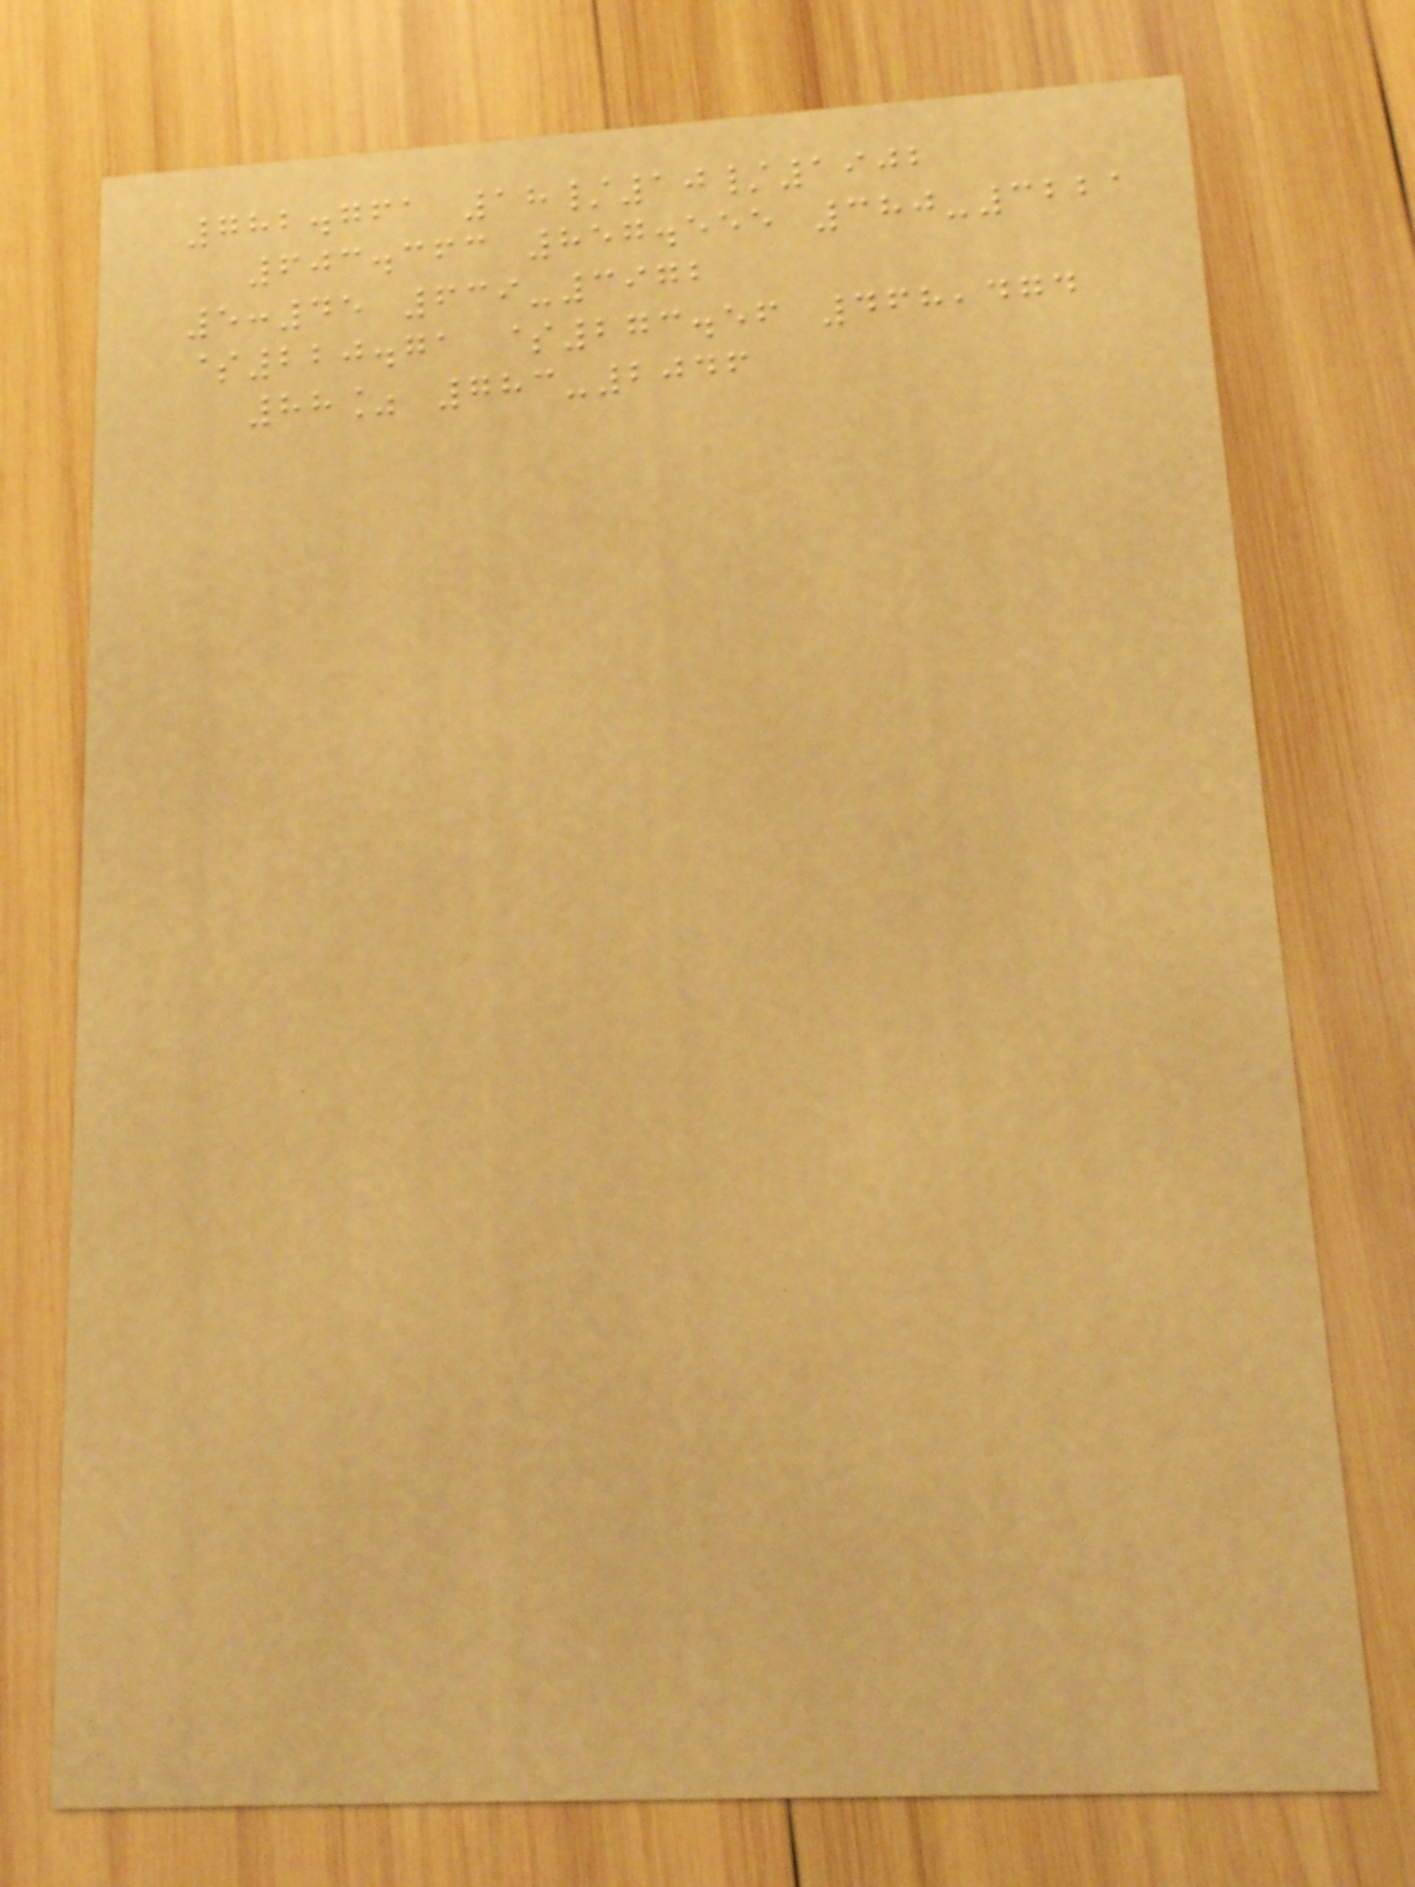782.761 18/10/1902
603.363 857.555 380-3221
5:45 639-3972
$220.71 $273.56 468,474
88% 783-2046
